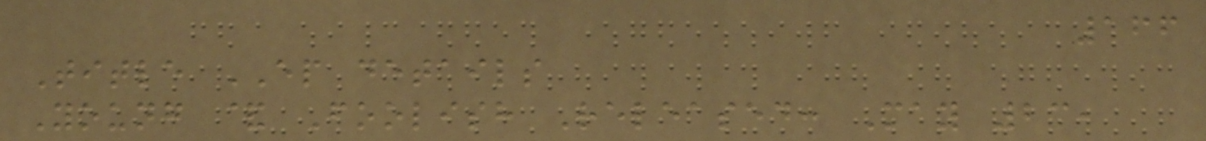166
Title EP details
Young & Foolish Released: May 23,
